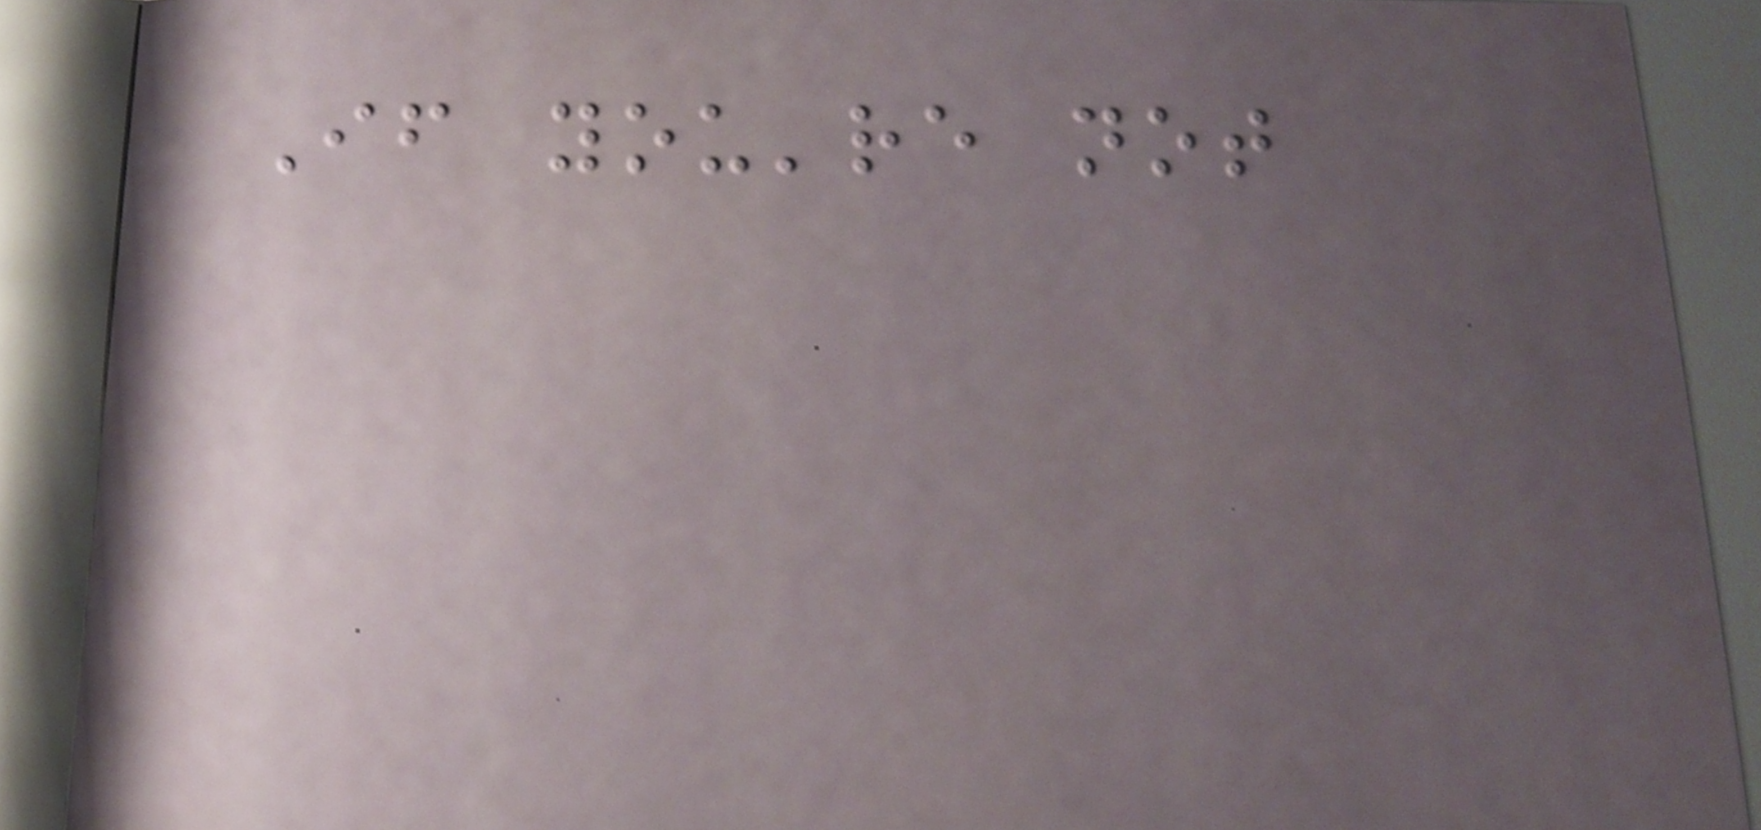If you're not
